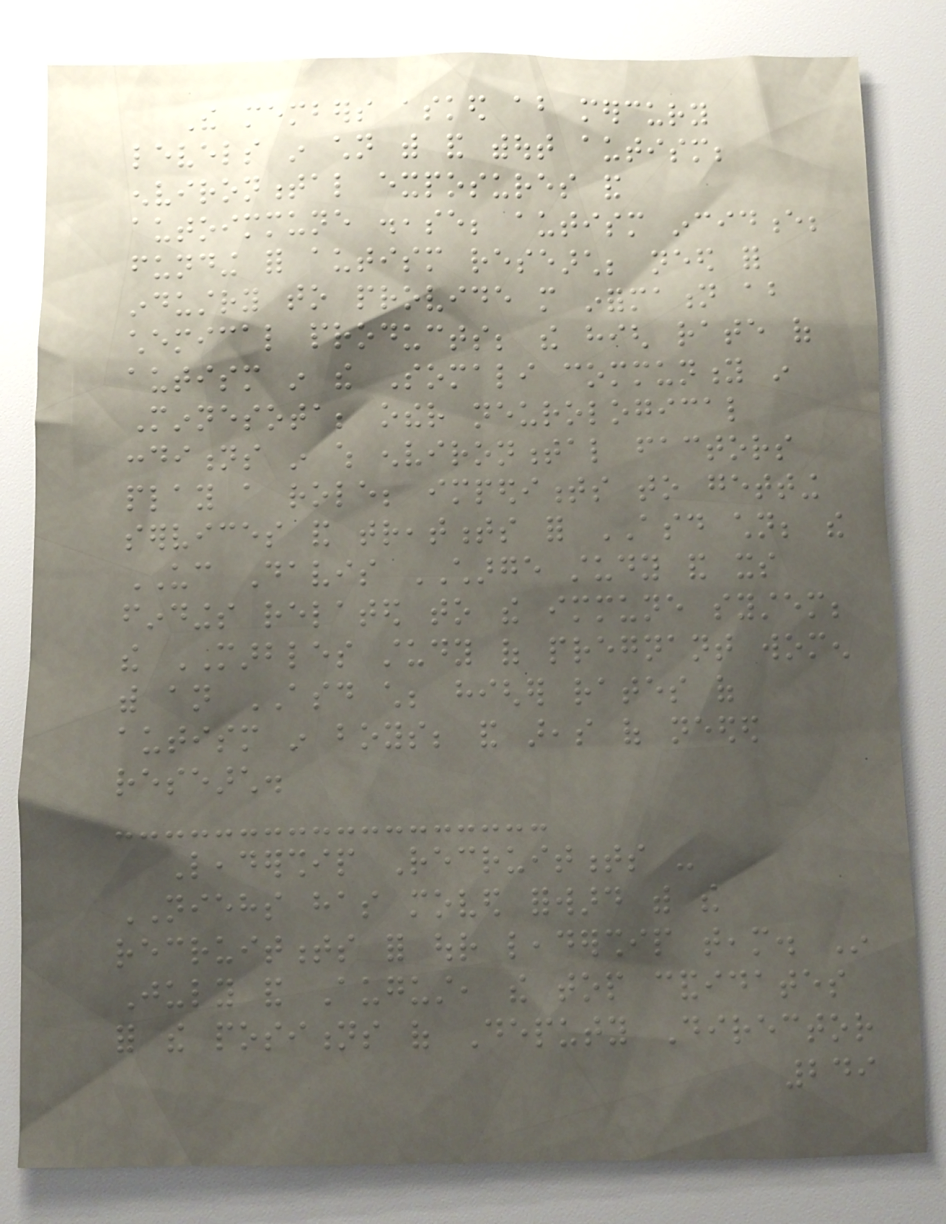The members asked about mercury
levels in children with and without autism;
environmental exposures and
autoimmune disease; autism incidence;
funding for autism research; need for
industry to provide more information about
chemical products; the high rate of
autism in the Somali community in
Minnesota; other neurological
conditions in which environmental factors
play a role; impediments to getting
services and treatments for ASD children; the
UC Davis CHARGE study and its
findings related to the immune system;
the MARBLES study of pregnant women
with an ASD child; higher rates of
autism in boys; and areas of needed
research.
Leadership Recruitments -
NIEHS has moved forward with the
recruitments for our leadership team. In
July and August, the top candidates
for the positions of Deputy Director
249
